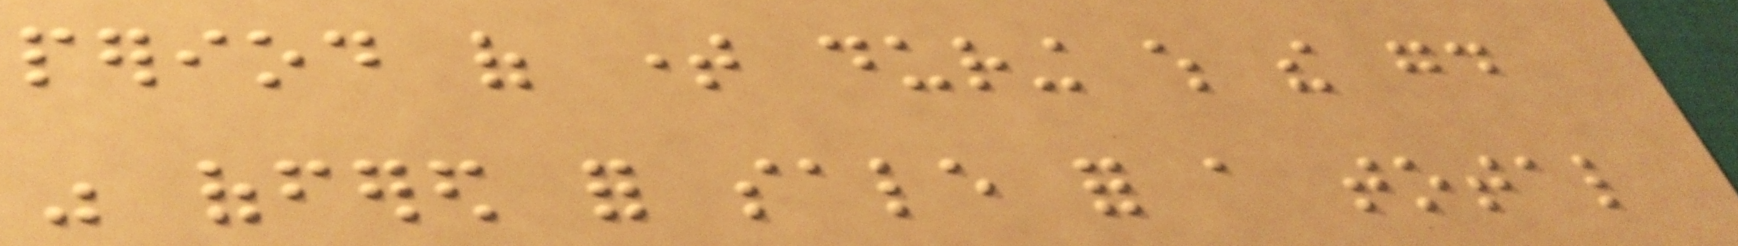period of time during which the good
was offered for sale for a total
